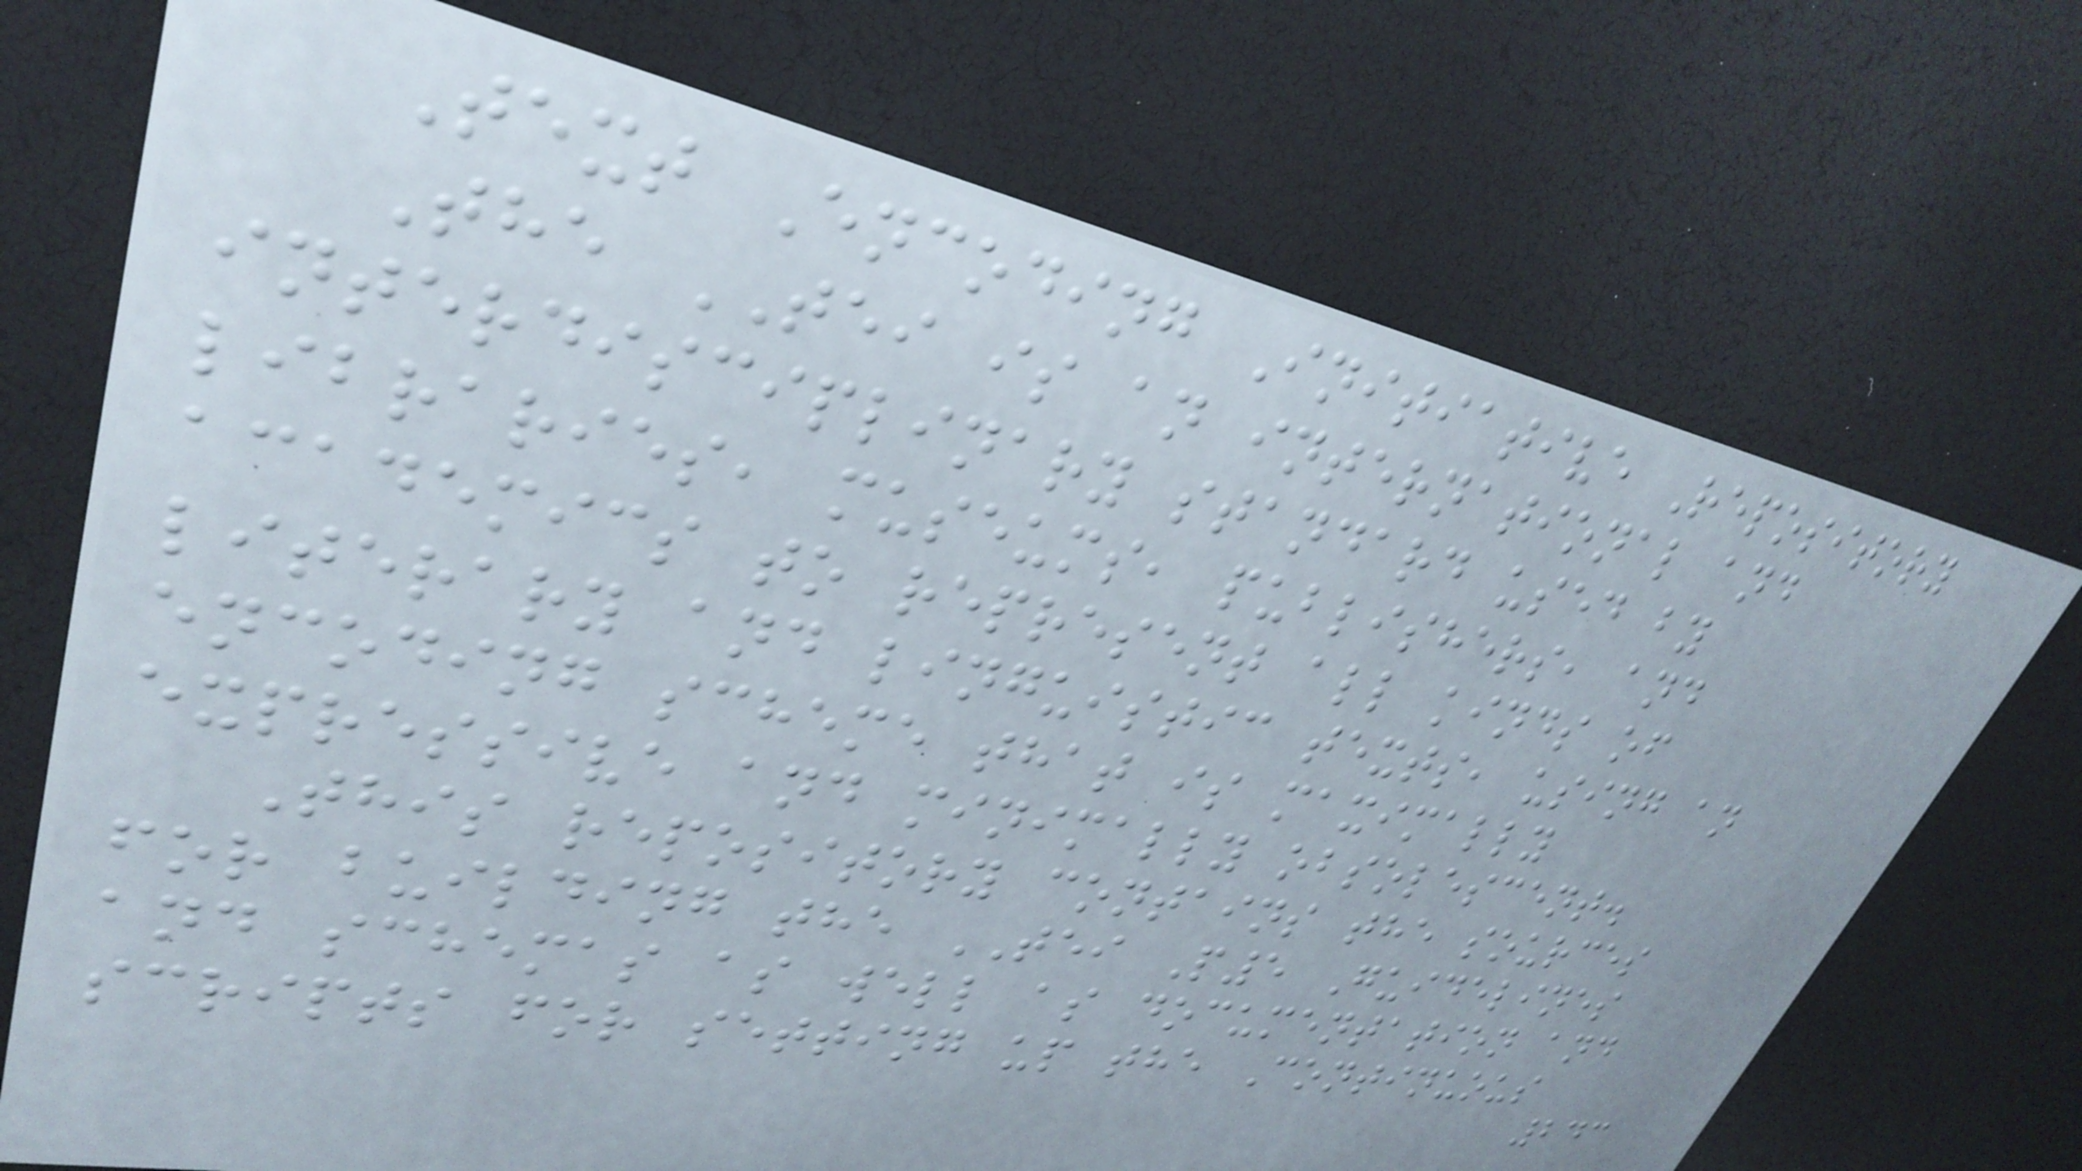Text Encoding Initiative Repository
The TEI is an international and
interdisciplinary standard used by
libraries, museums, publishers, and
academics to represent all kinds of
literary and linguistic texts, using an
encoding scheme that is maximally
expressive and minimally obsolescent.
This repository contains the sources
for building the TEI P5 Guidelines
and schemas as well as documentation and
scripts for setting up the Continuous
243
